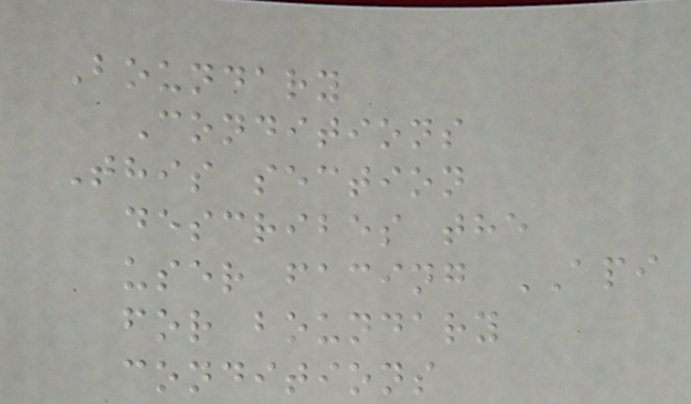Boundary
Conditions
This section
describes the
user facing API
for boundary
conditions
